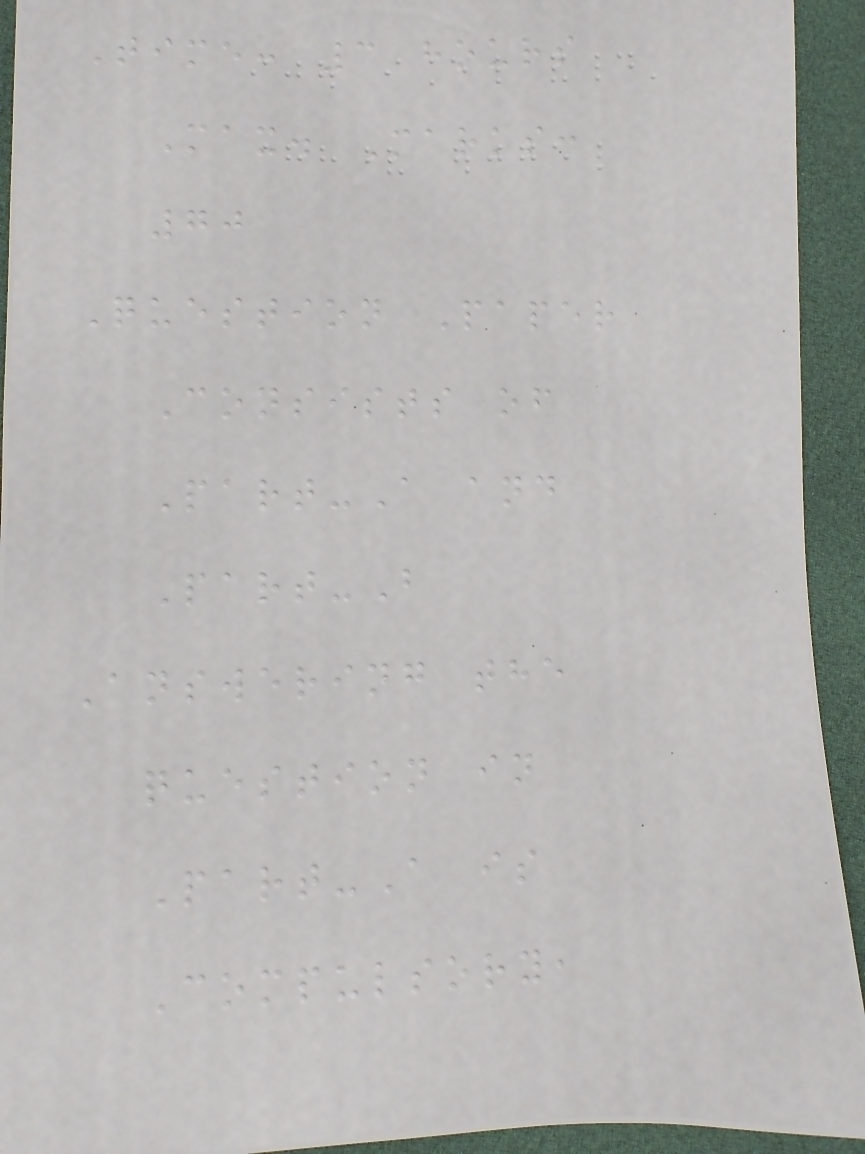Time: 3 hours
Max. Marks:
70
Question Paper
Consists of
Part-A and
Part-B
Answering the
question in
Part-A is
Compulsory,
